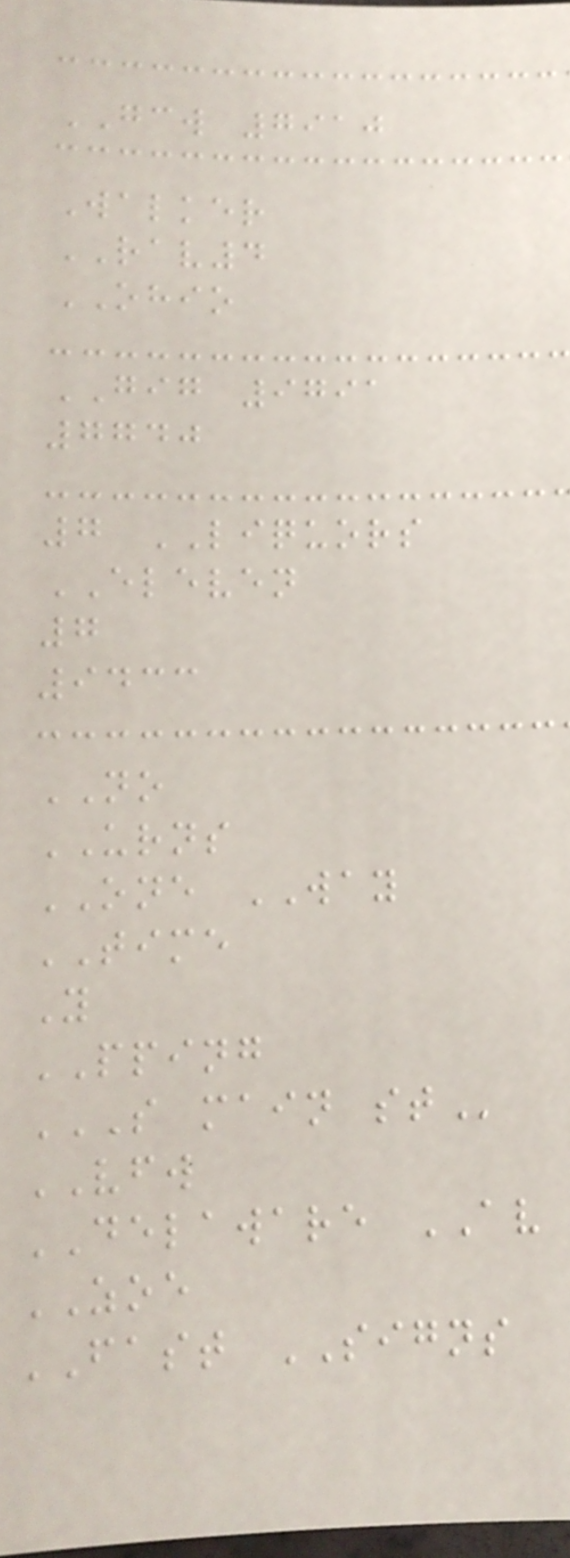GCW 7910
Walker
RAV4
OHIO
GIG 9791
7740
7 LIQUORS
ELEVEN
7
9433
NO
URNS
ONE WAY
TIME
Y
PPING
S MAIN ST
VFW
DELAWARE AV
ZOE
FAST SIGNS
